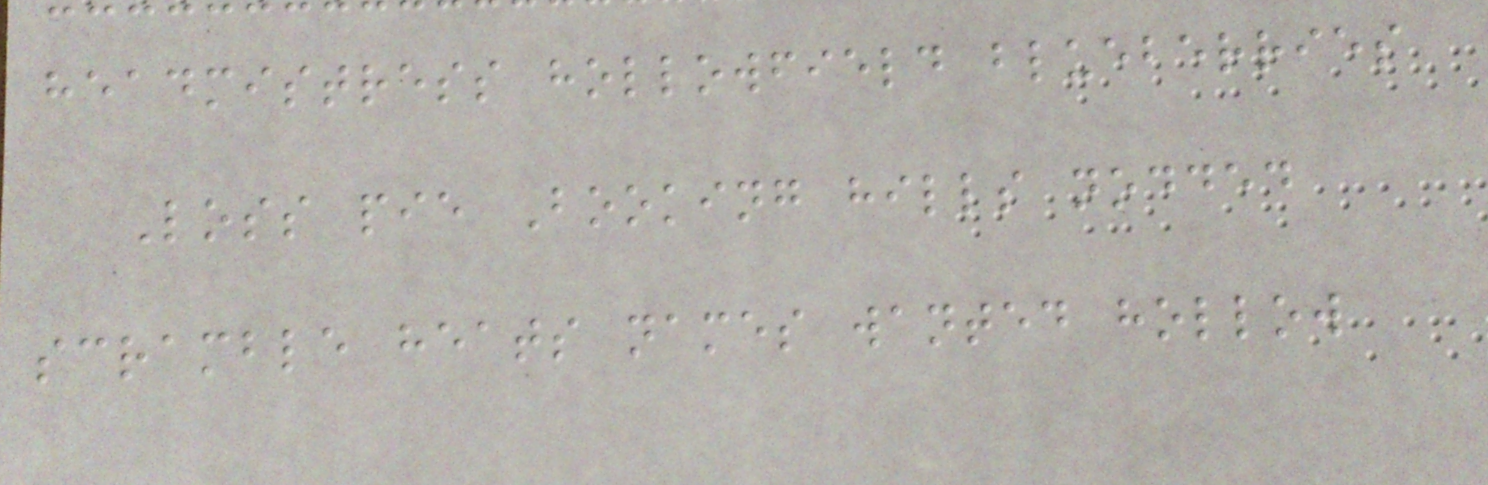headmistress hollowfield blueberries
Loss pie Booking hills nodded
scramble heats names wanted hollow
